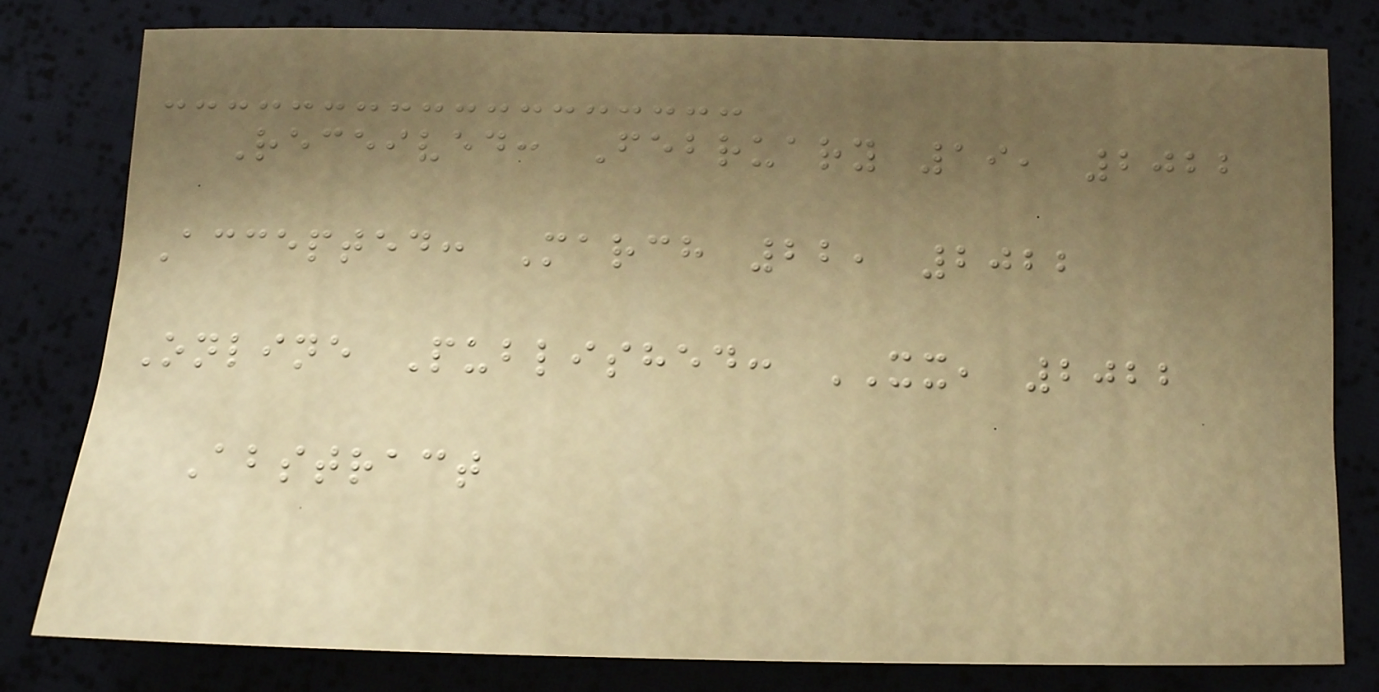Received: February 19, 2022
Accepted: March 22, 2022
Online Published: XX, 2022
Abstract
